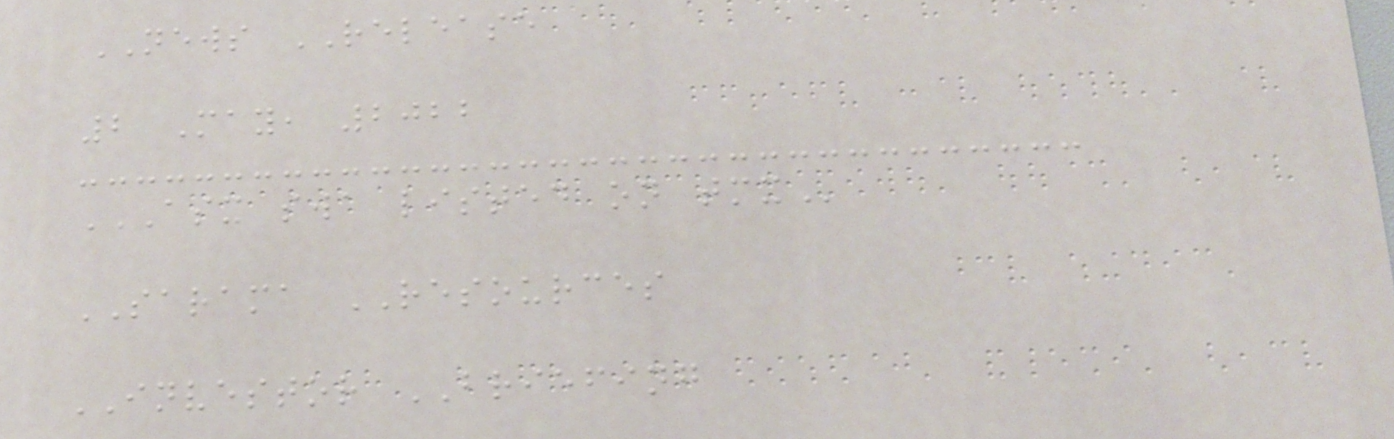NEWS RELEASE
2 May, 2022
ASX SWA LISTED ON TMX
SARAMA RESOURCES
INVESTOR BRIEFING
